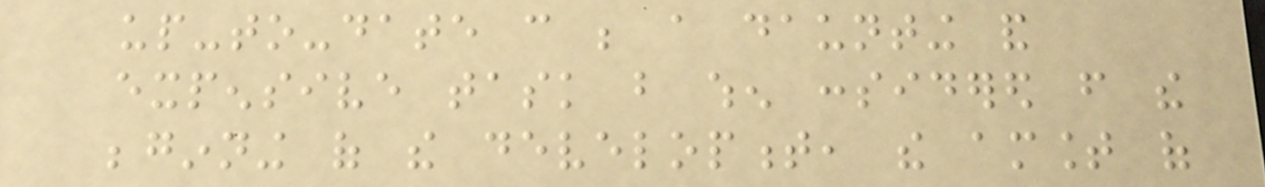up-to-date can be a daunting and
expensive task but when considered from the
beginning of the development, the amount of
